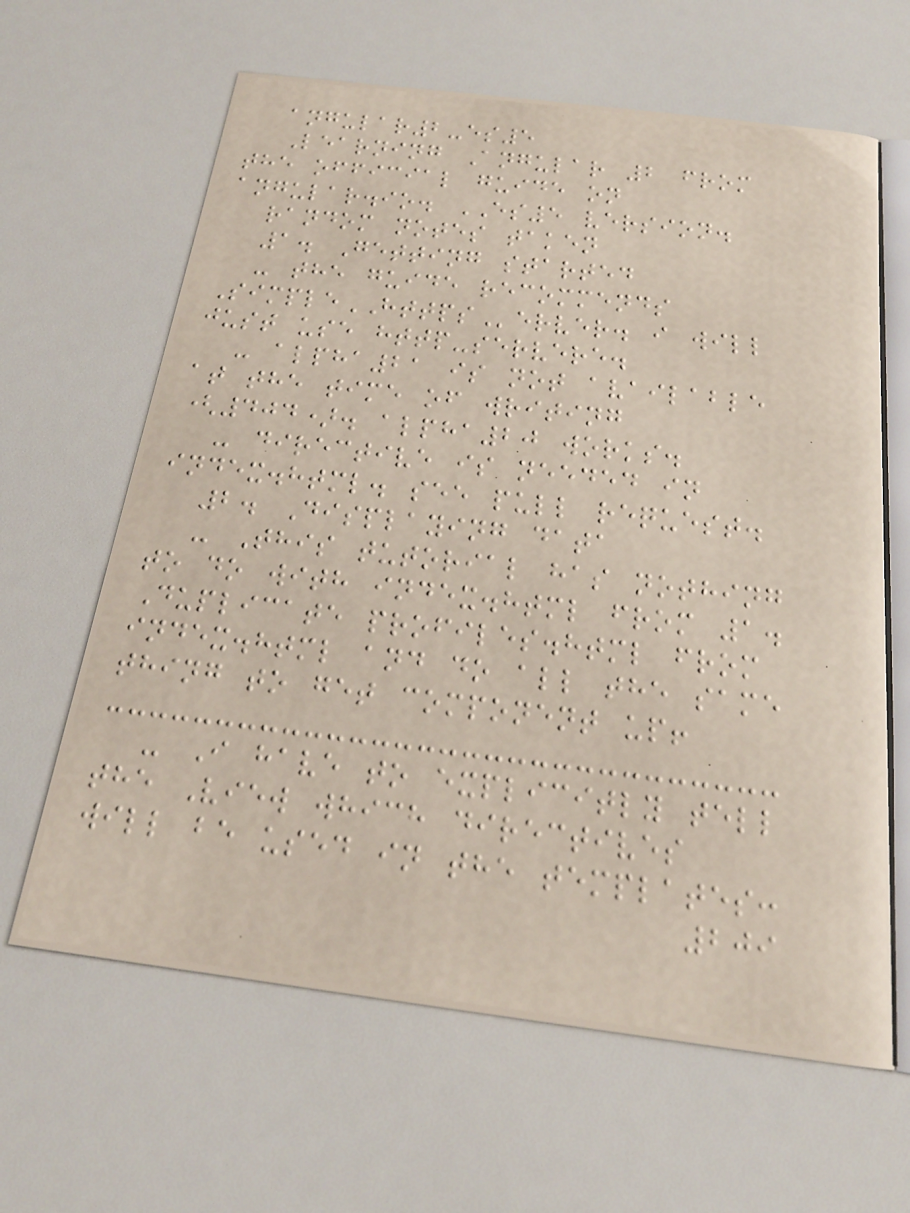angular2-es5
Learning Angular 2 from
the official guide on
angular.io. ES5 version.
random notes taken
1. Getting started
- the guide recommends
SimpleHTTPServer. i will
just use http-servere.
- alpha21 is not available
at the time of writing
(404). alpha20 works.
- directive is needed in
index.html. see pull request.
2. Displaying data
- This tutorial has nothing
to do with index.html from 1.
Duplicate profiles.html from
index.html and do all the same
thing to get component up!
- I have to explicitly tell
the View which directives
will be used in the templates:
209
